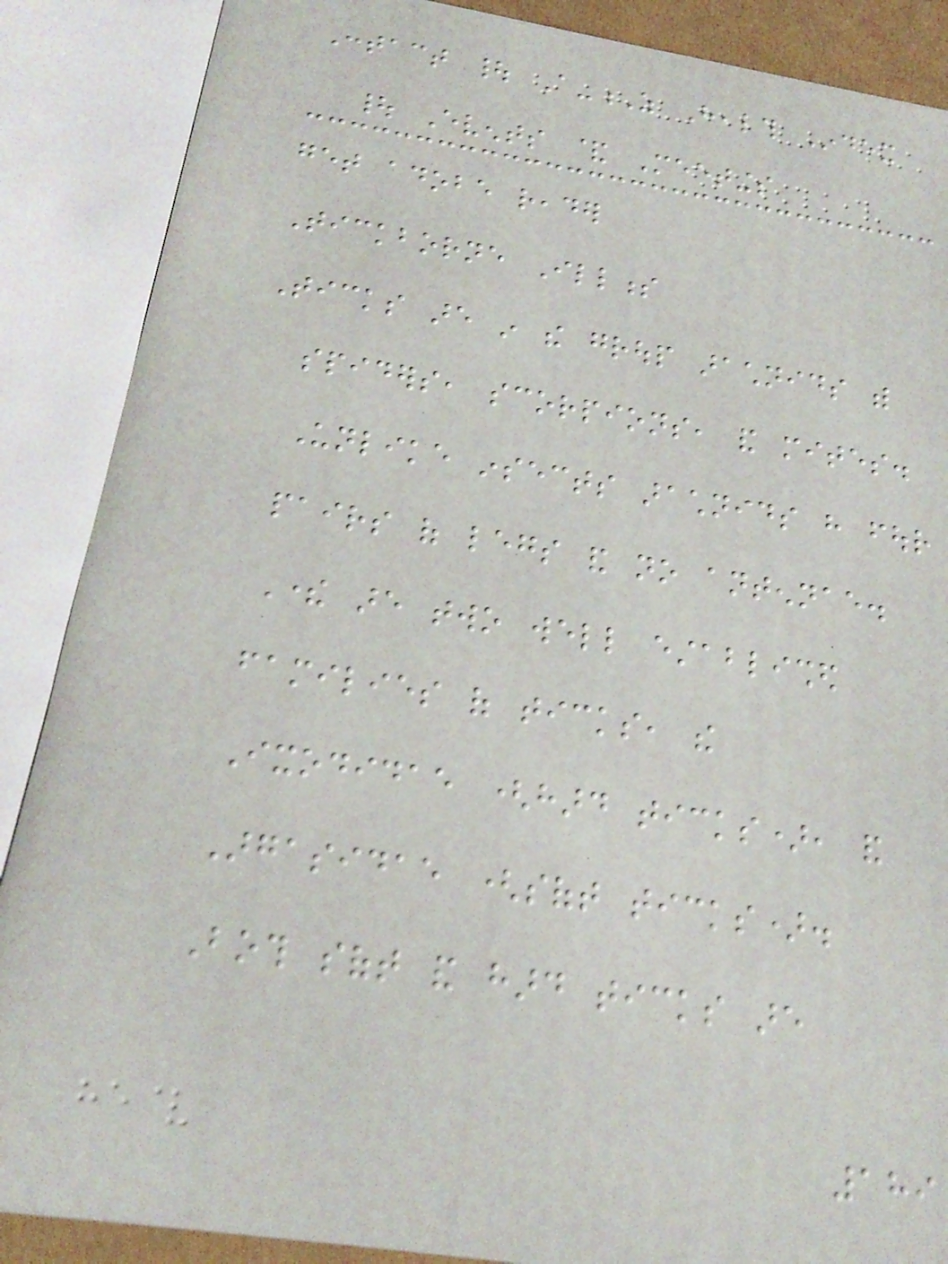Contact | A-Z Health Index
| Events & Meetings
get adobe reader
Tickborne Illness
Ticks are in the group arachnids with
spiders, scorpions, and mites.
Unlike insects arachnids have four
pairs of legs and no antennae.
There are two well established
families of ticks, the
Ixodidae (hard ticks), and
Argasidae (soft ticks).
Both soft and hard ticks are
189
